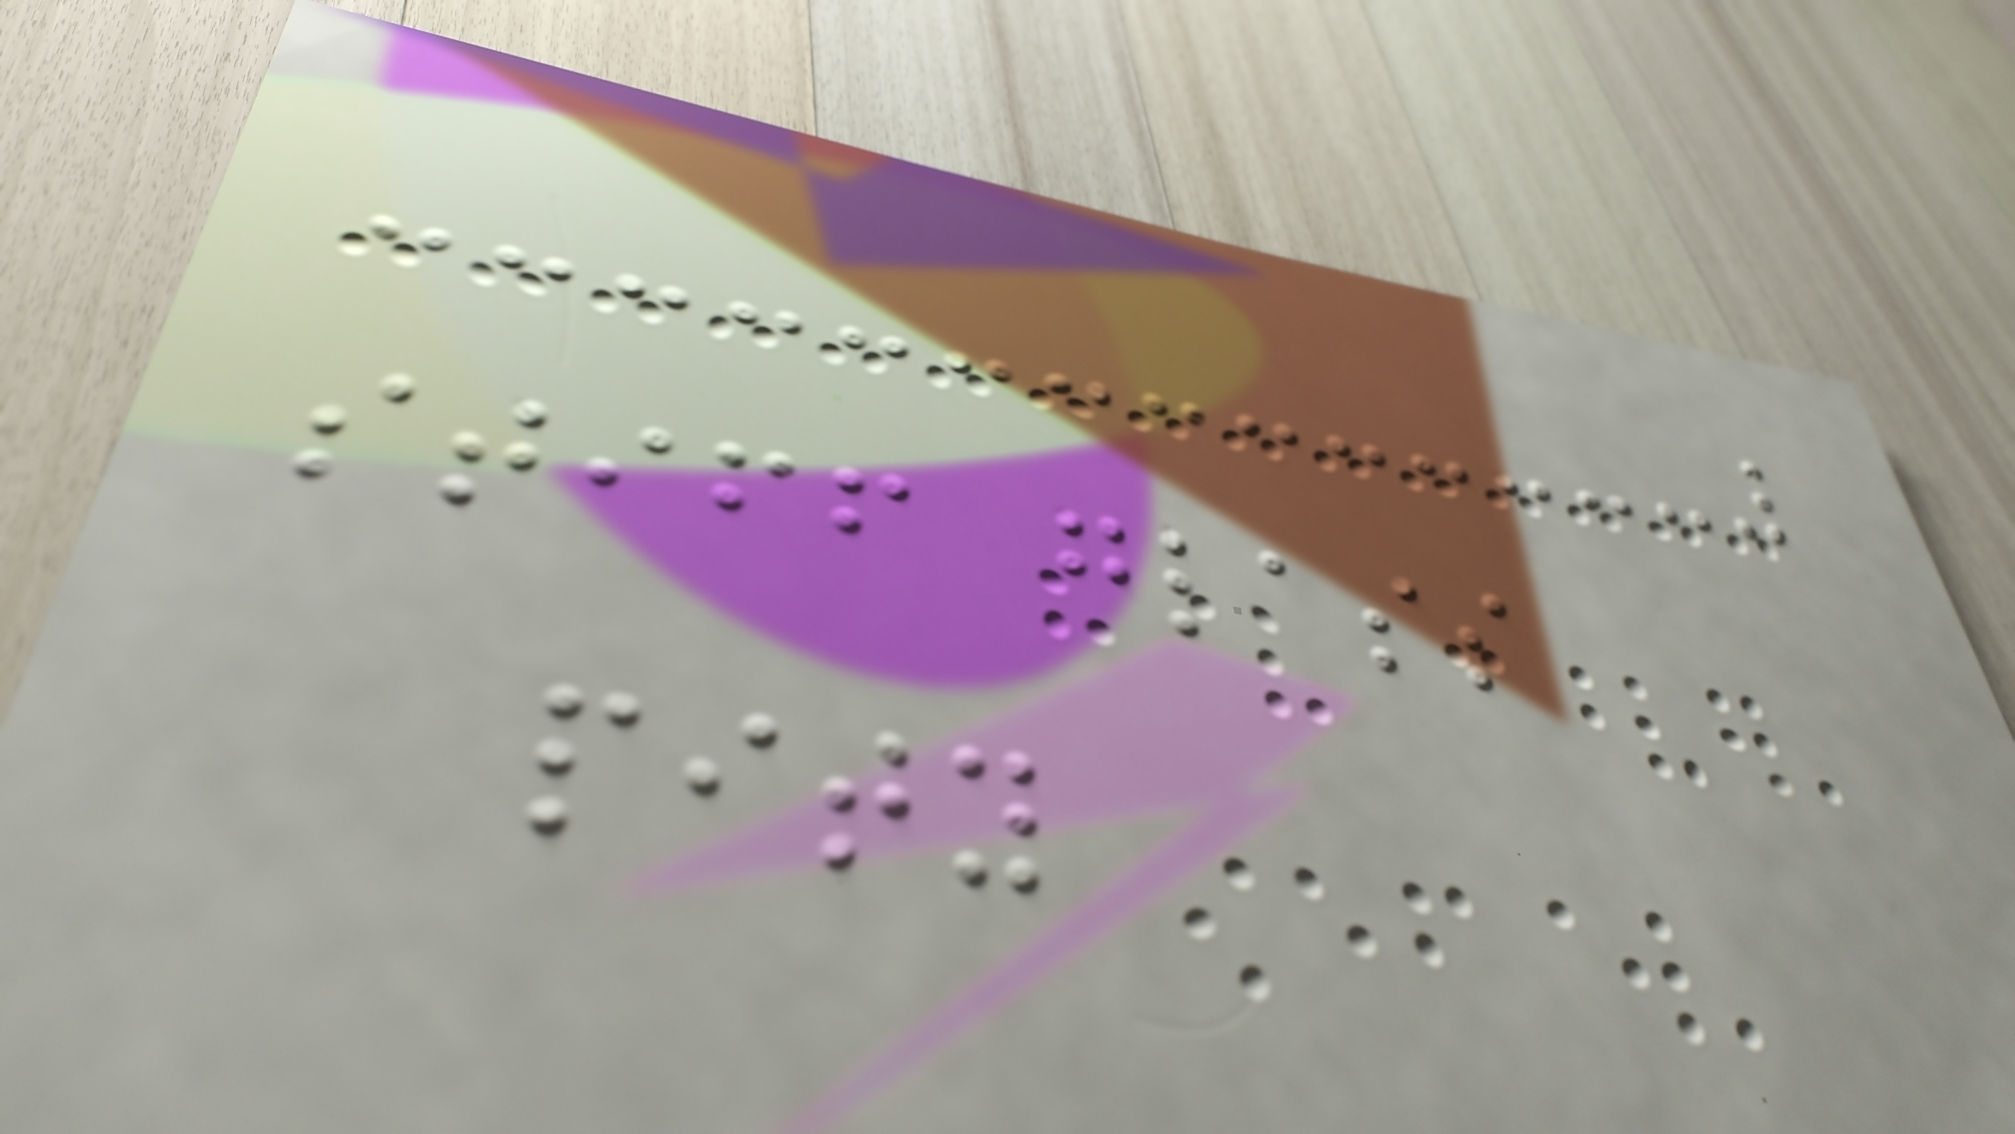stiff glass
pity
